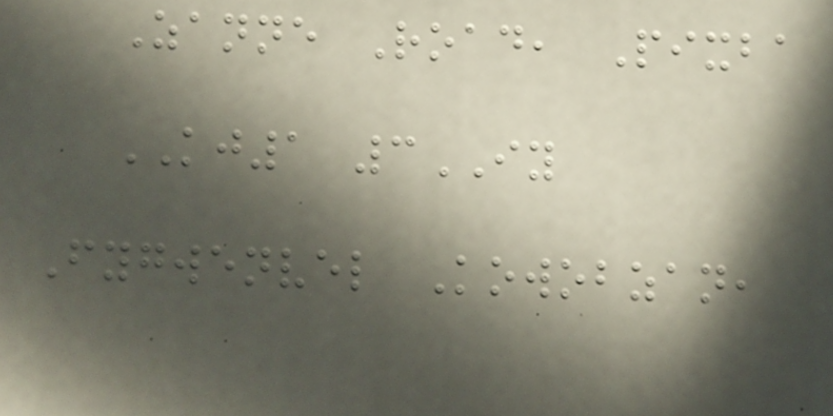Zanne Road, Pixba
KJ1 3IY
Fygwenvel Kowobzan,
